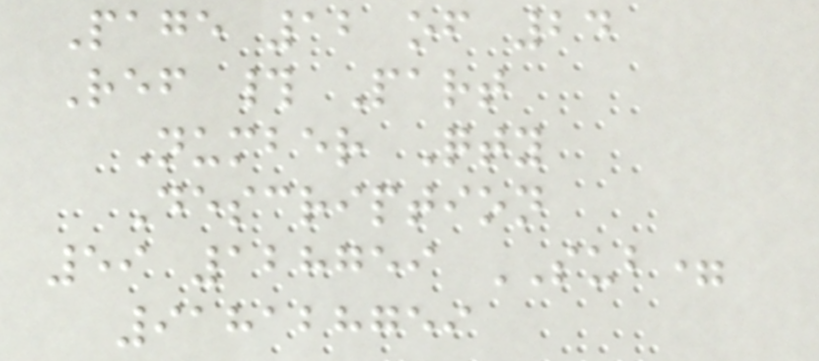Page 12 of 24
Ref # Part
Number Qty
Description
59 128759 SUB=
918128759
